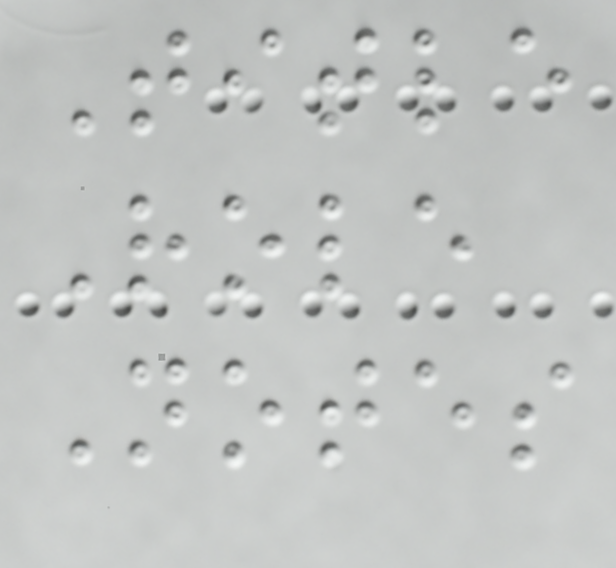Title
Role
Notes
